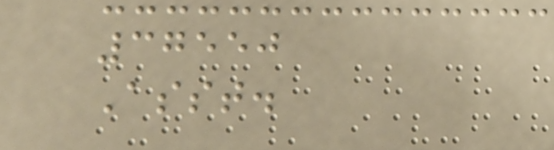37550
Asst.
